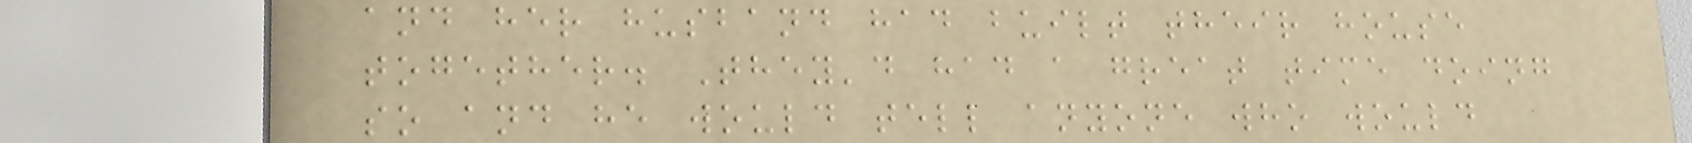and her husband had built their house
together. They'd had a great time doing
so and he would tell anyone who would
